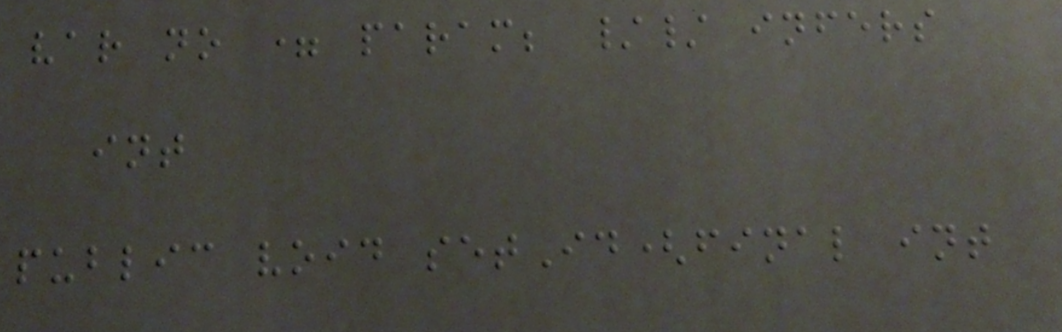var no = param; // infers
int
public void setId(final int
